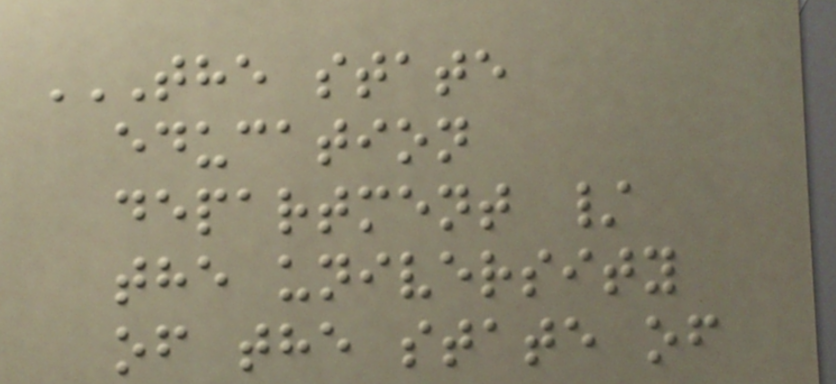THE STATE
EDUCATION
DEPARTMENT /
THE UNIVERSITY
OF THE STATE OF
